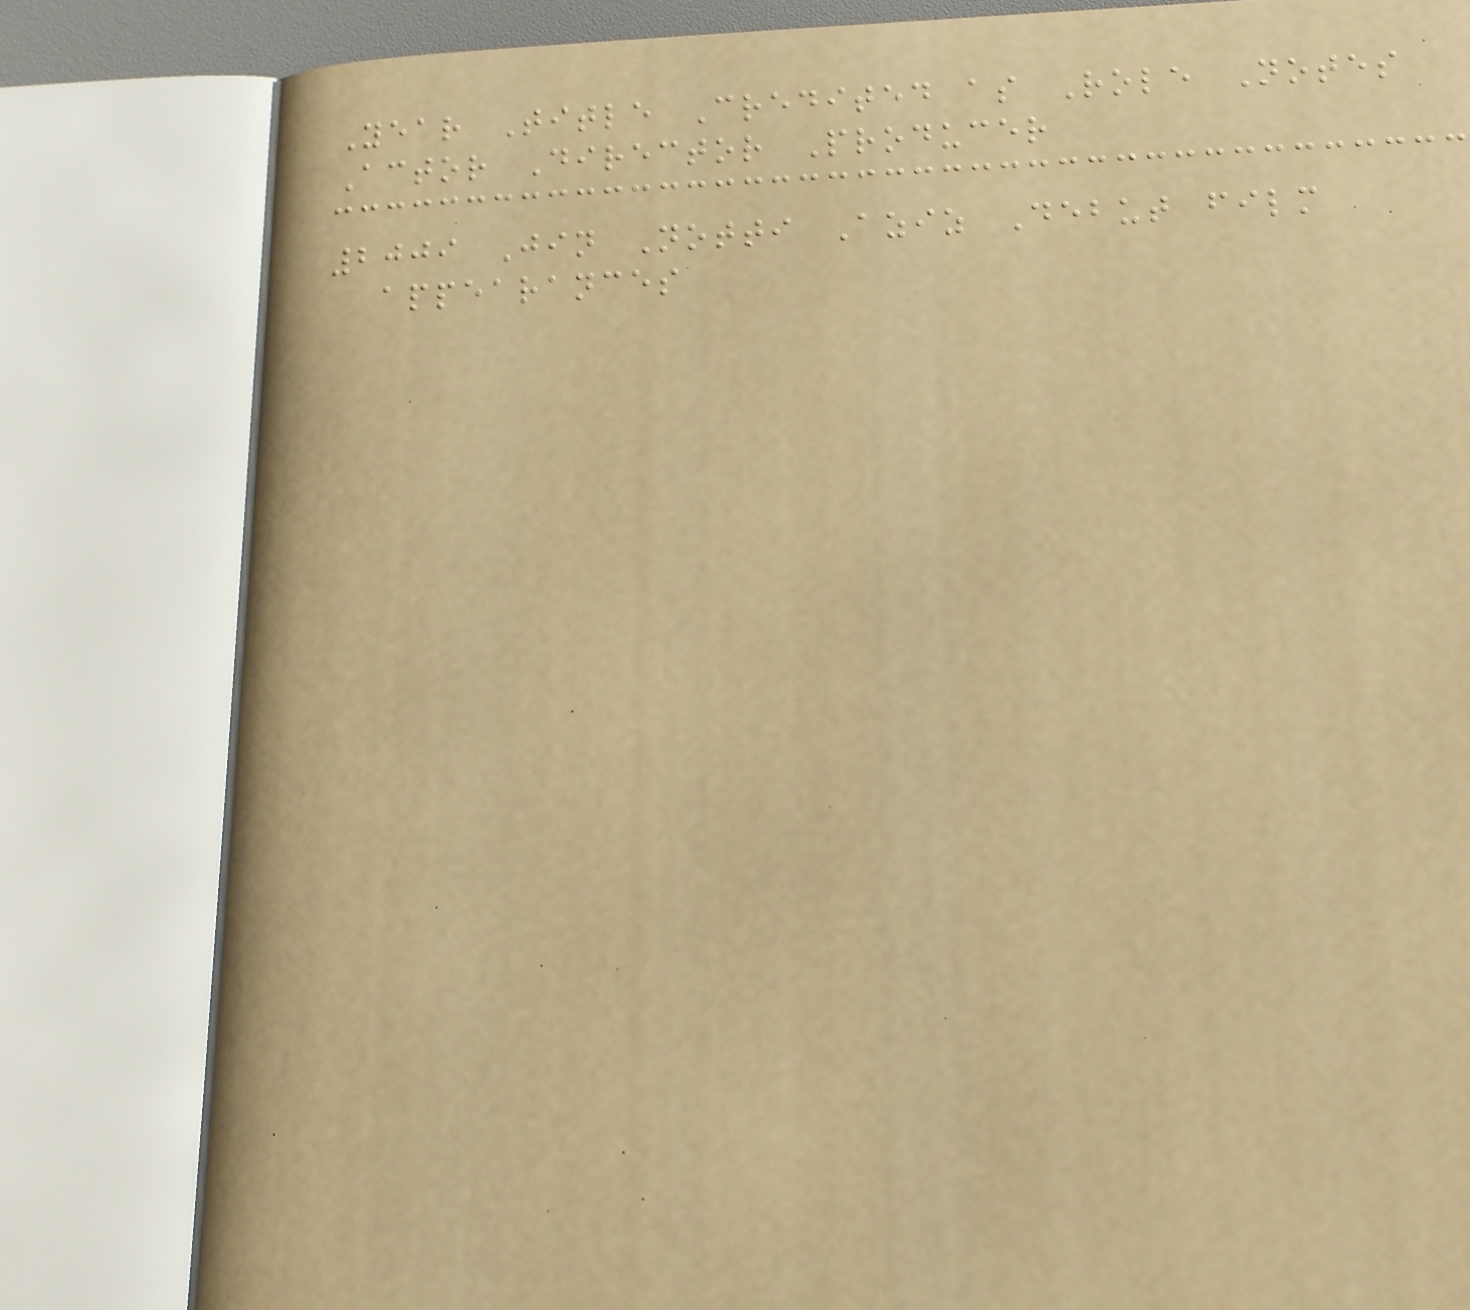Year Title Credited as Role Notes
Actor Director Producer
2009 Jin Notti Aziz Debut film
appearances
